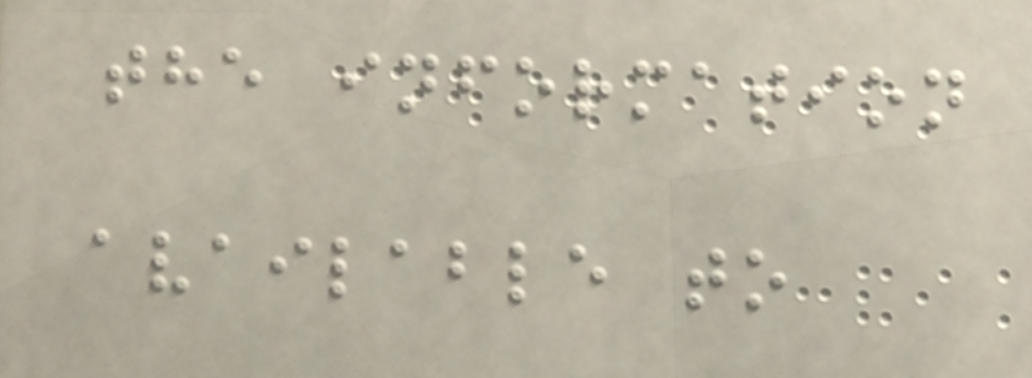the information
available to
